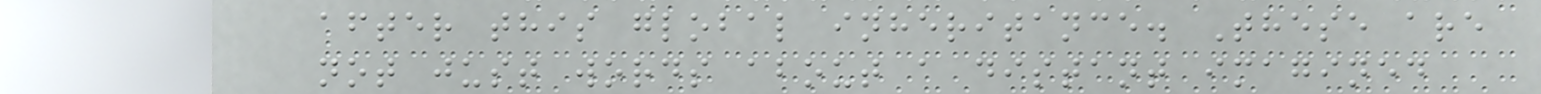after this global inheritance. These are
not just words about a distant imagined
